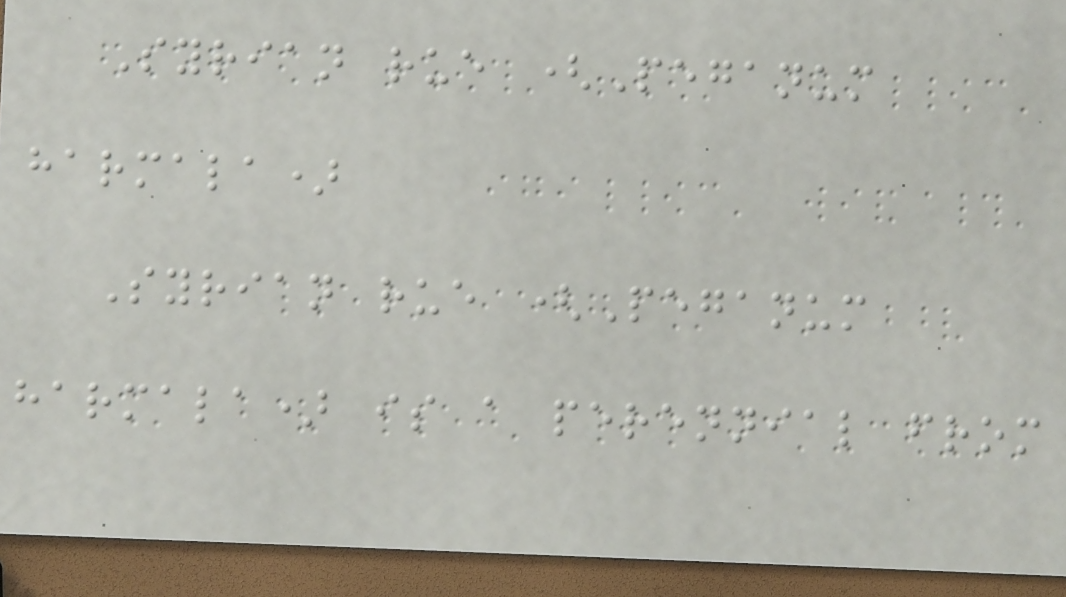Syrian rue (Peganum
harmala)
Syrian rue (Peganum
harmala) is a perennial from
